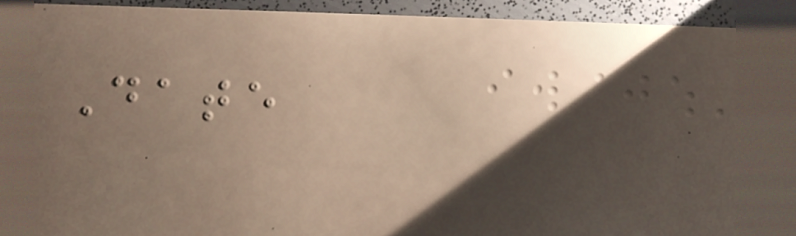Date
